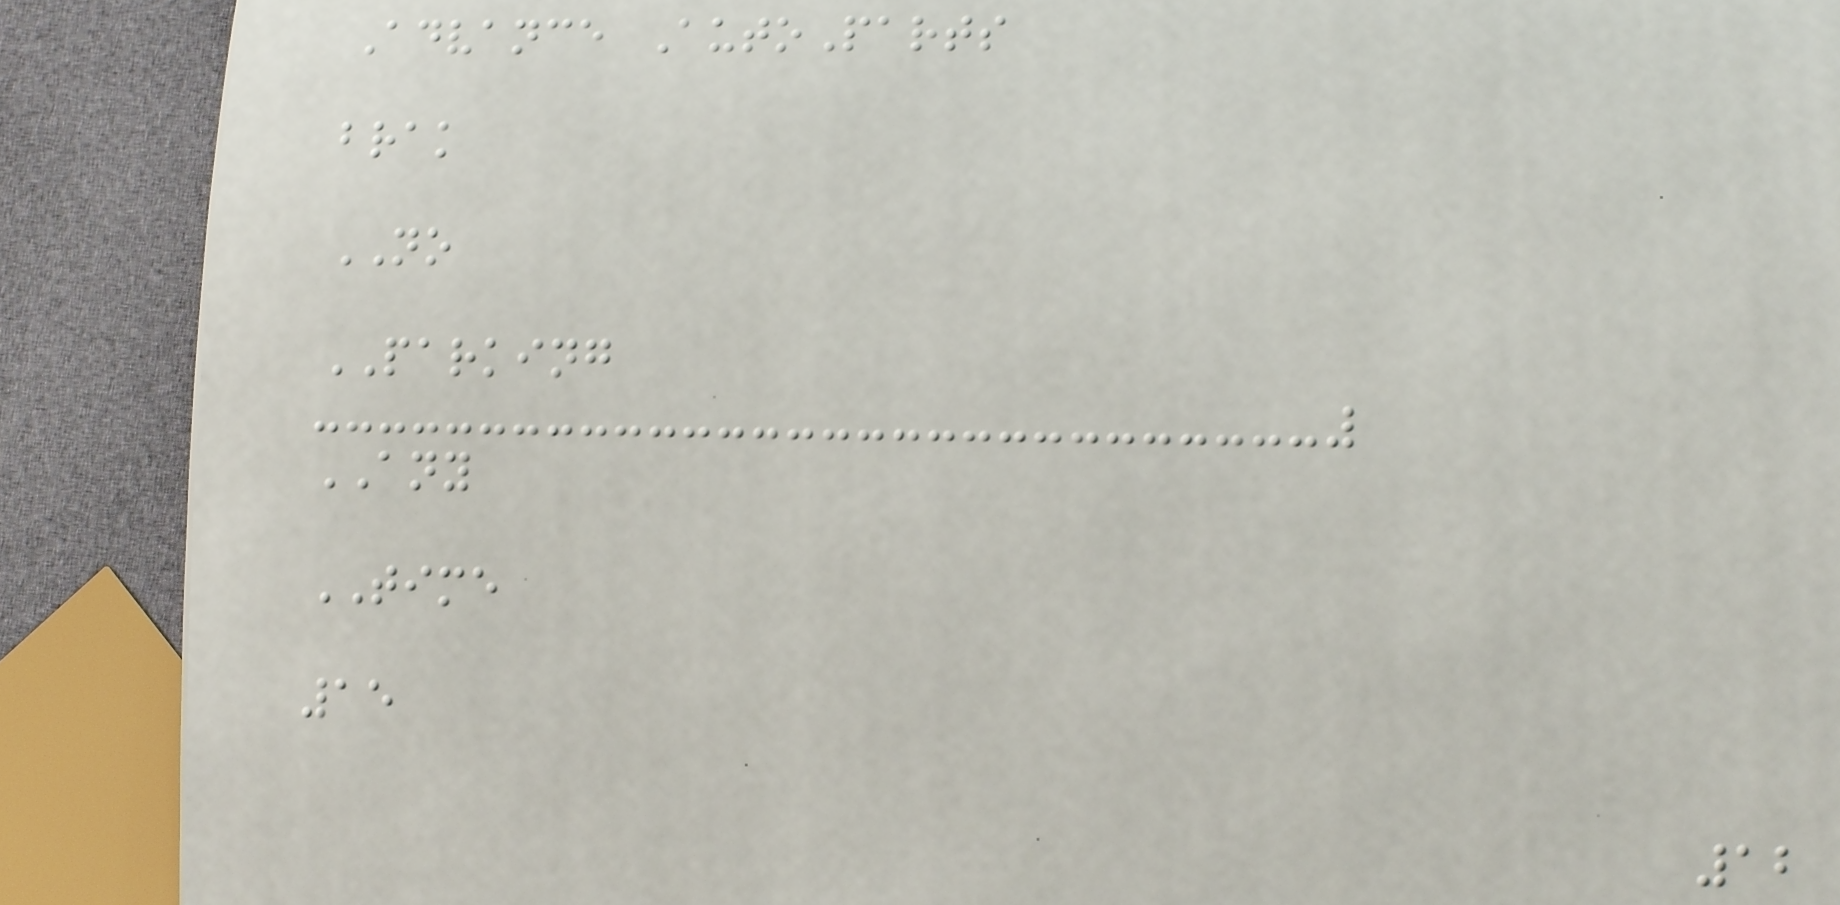Advance AutoParts
brak
NO
PARKING
ANY
TIME
15
12
